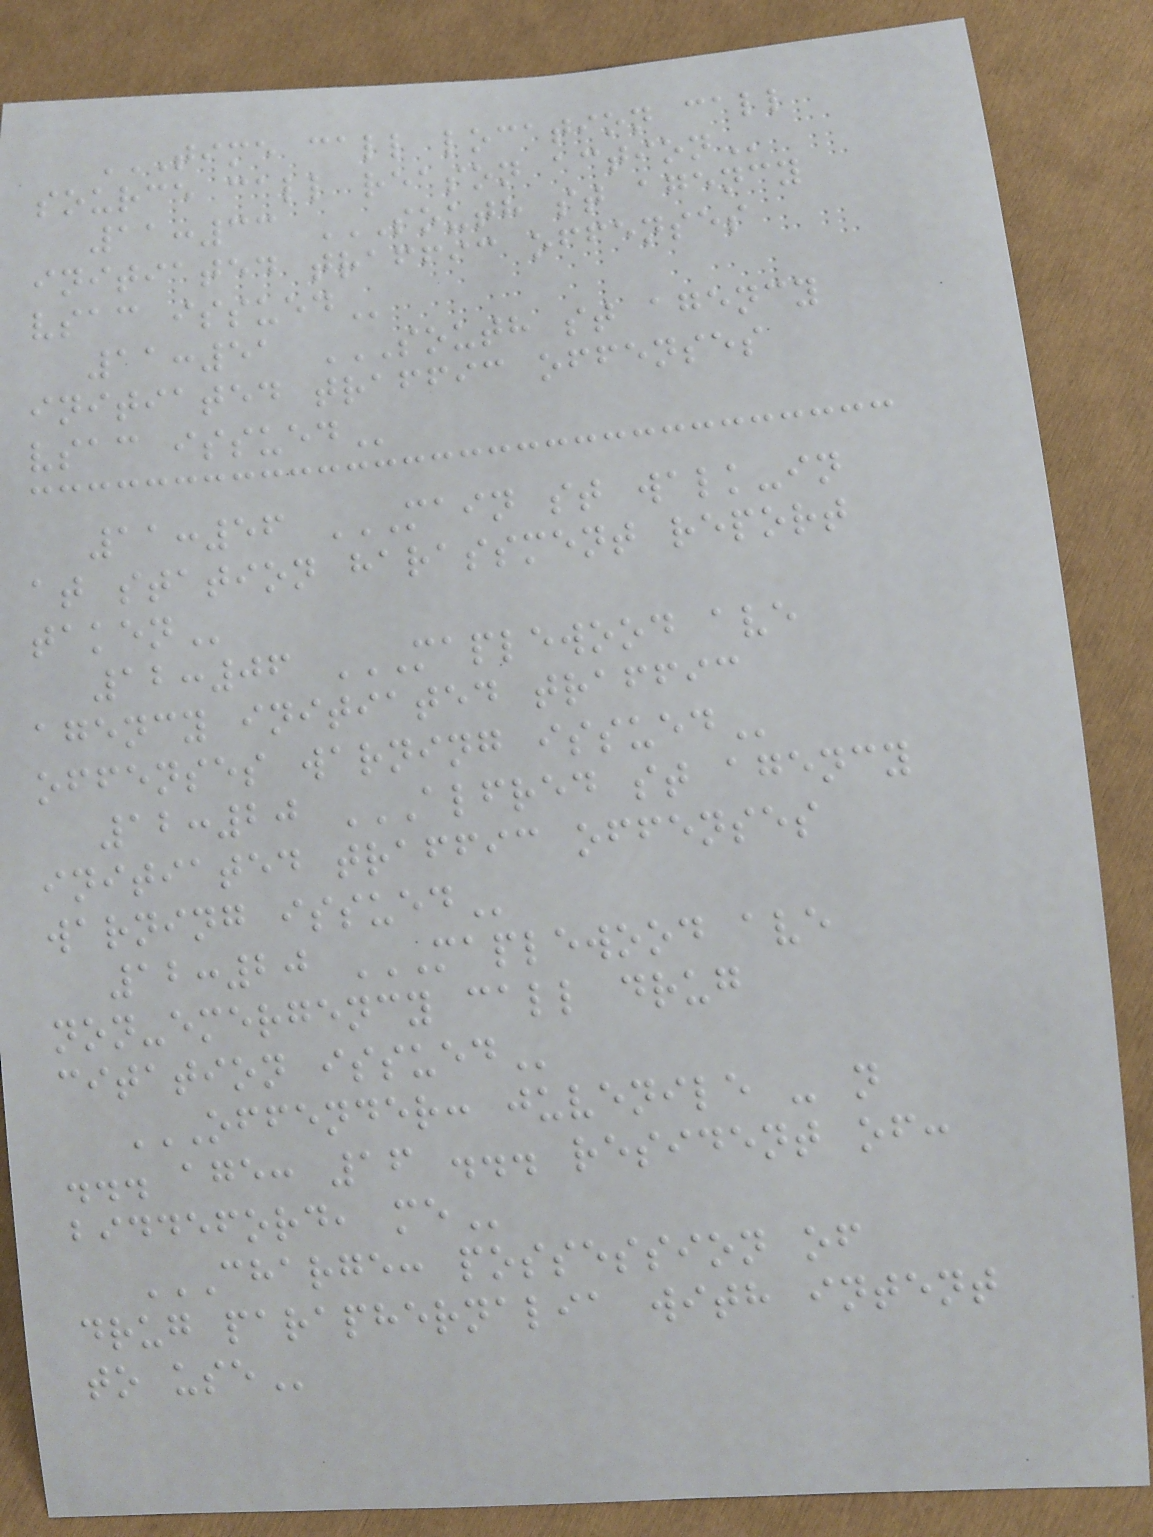TIME CALL LOCATION CALL
SOURCE CALL REASON ACTION
11:33 SOUTH ST AGENCY
INITIATED TRAFFIC OFFENSES
VSAC ISSUED
11:51 SOUTH ST AGENCY
INITIATED TRAFFIC OFFENSES
VSAC ISSUED
11:56 MAIN ST WALK-IN
AT STATION HARASSMENT REPORT
TAKEN
12:06 MAPLEWOOD AVE
AGENCY INITIATED TRAFFIC
OFFENSES WARNING ISSUED
12:20 ALFRED ST AGENCY
INITIATED TRAFFIC OFFENSES
WARNING ISSUED
12:20 MAPLEWOOD AVE
NON-EMERGENCY CALL DRUG
CITATION ISSUED
OFFENDER: JUVENILE - N
... AGE: 16 ... RESIDENT OF:
BIDDEFORD, ME
CHARGE: POSSESSION OF
DRUG PARAPHERNALIA WITH INTENT
TO USE
